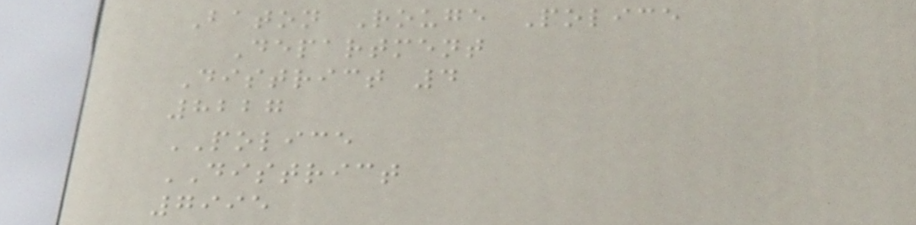Baton Rouge Police
Department
District 4
8227
POLICE
DISTRICT
7995
